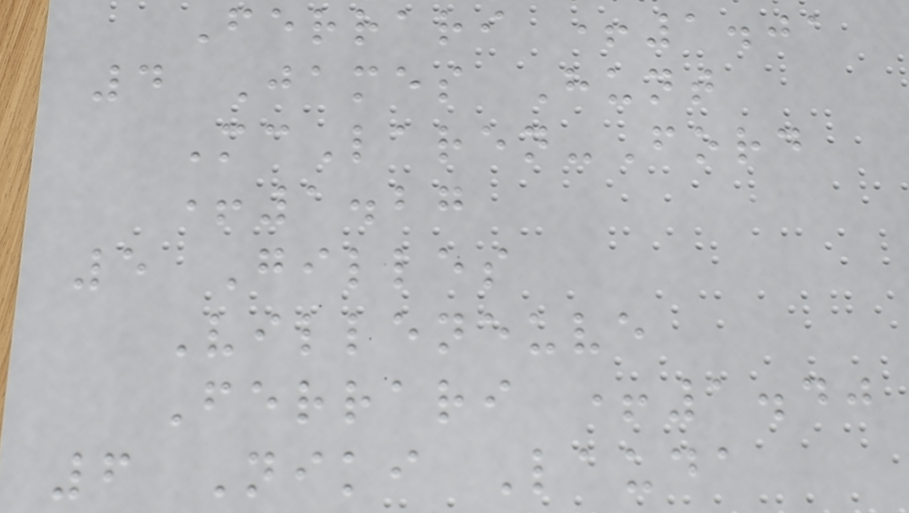Ferrari +1.01
4 James Hunt
McLaren-Ford
+1.27
5 Gilles
Villeneuve
Ferrari +1.40
6 Niki Lauda
